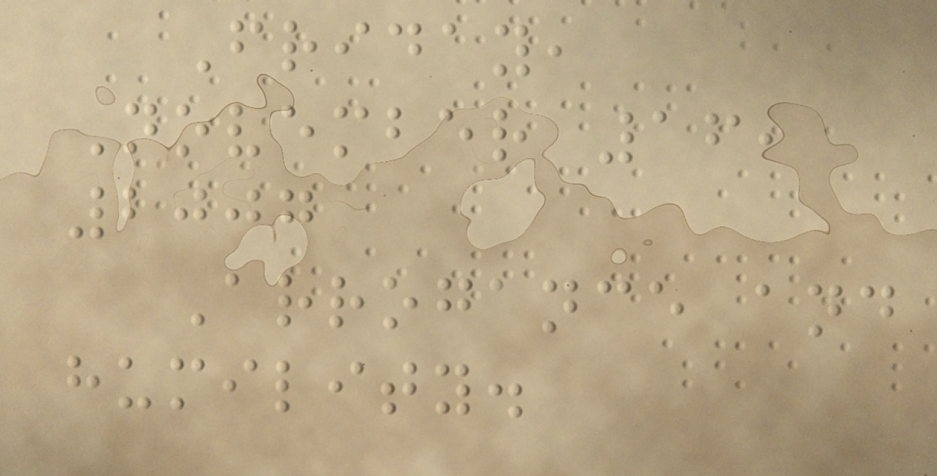Friday,
November 16,
2007
Arrogance and
humility.
